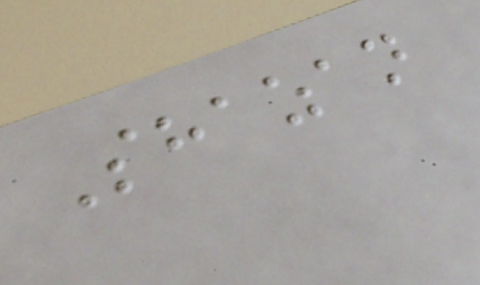Shazan
